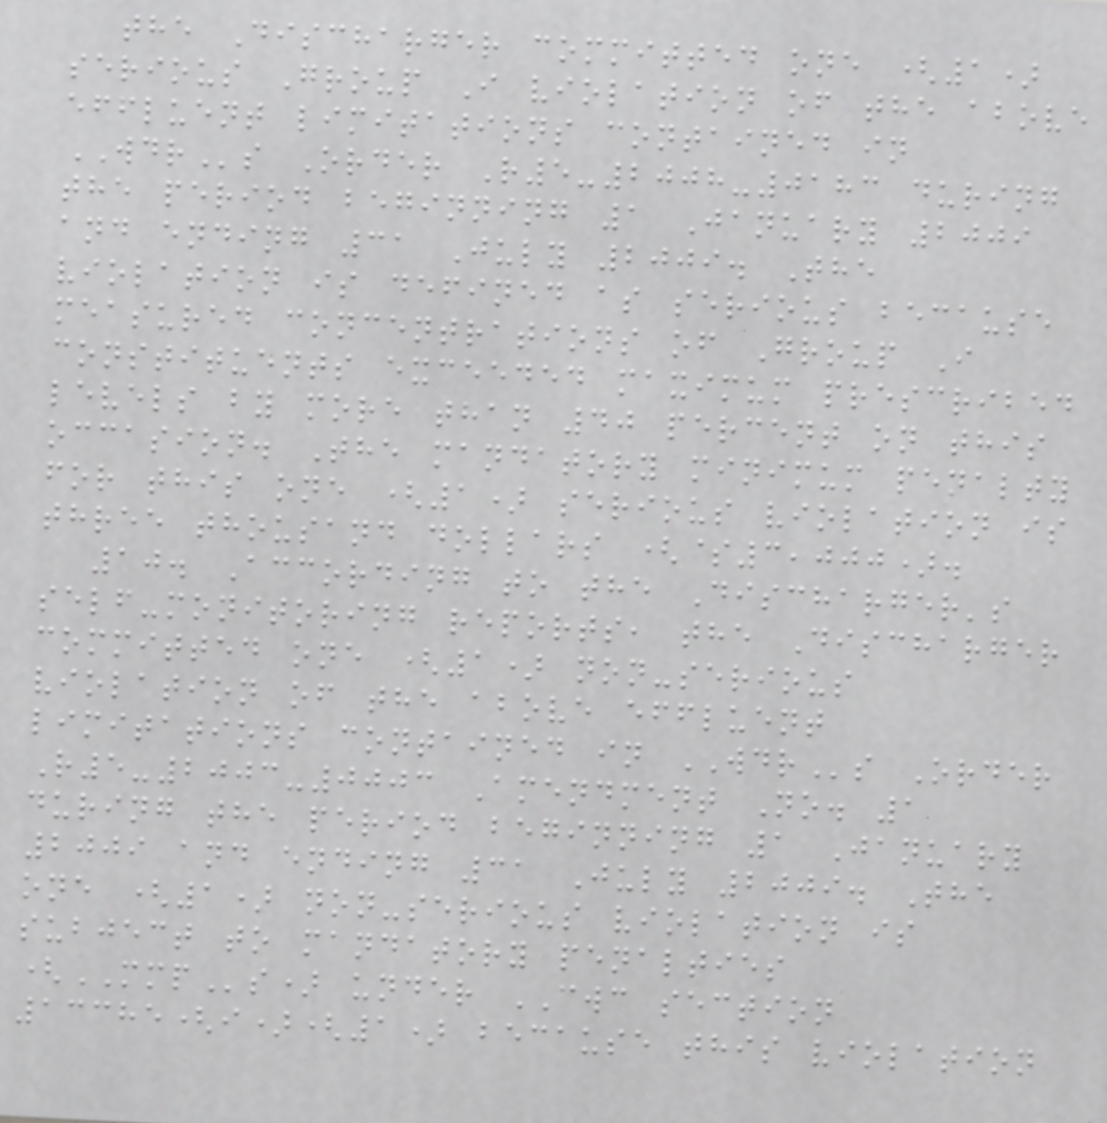the Discharger committed one (1)
serious Group I violation of the above
effluent limitations contained in
WDRs Order R5-2008-0183 during
the period beginning 1 January 2009
and ending 31 July 2009. The
violation is defined as serious because
measured concentrations of Group I
constituents exceeded maximum prescribed
levels by more than 40 percent on this
occasion. The mandatory minimum penalty
for this one (1) serious violation is
three thousand dollars ($3,000).
10. According to the Discharger's
self-monitoring reports, the Discharger
committed one (1) non-serious
violation of the above effluent
limitations contained in WDRs Order
R5-2003-0003 Amendment No. 1
during the period beginning 1 January
2009 and ending 31 July 2009. The
one (1) non-serious violation is
subject to mandatory penalties
(MMPs) under CWC section
13385(i)(1) because this violation
